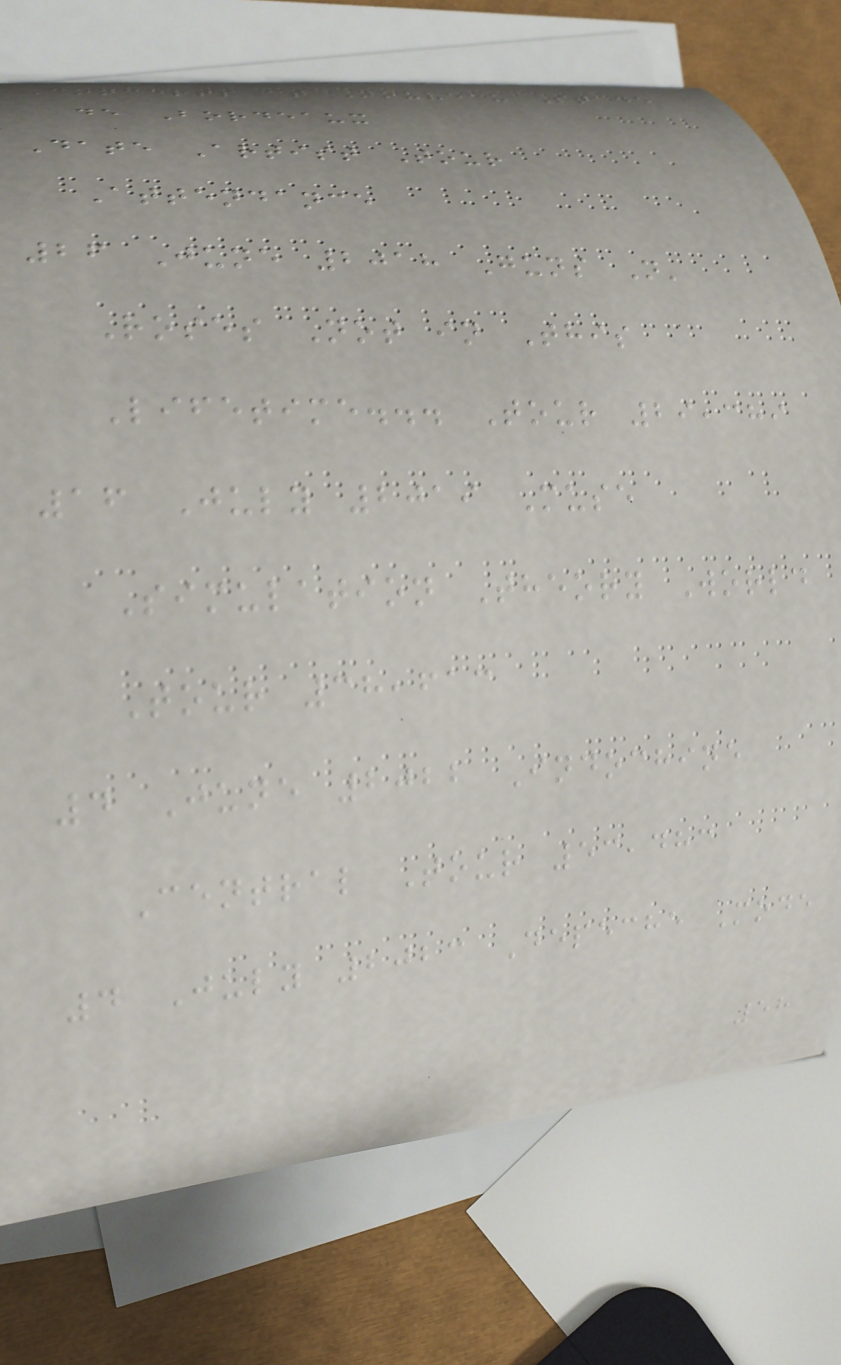Concerts at Nouveau Stade
de Bordeaux
Date Artist Tour
Attendance
26 June 2018 Guns N'
Roses Not in This
Lifetime... Tour 29,389
16 July 2019 Muse
Simulation Theory World
Tour 38,613
4 June 2022 Indochine
Central Tour 53,483
4 July 2023 Depeche Mode
58
